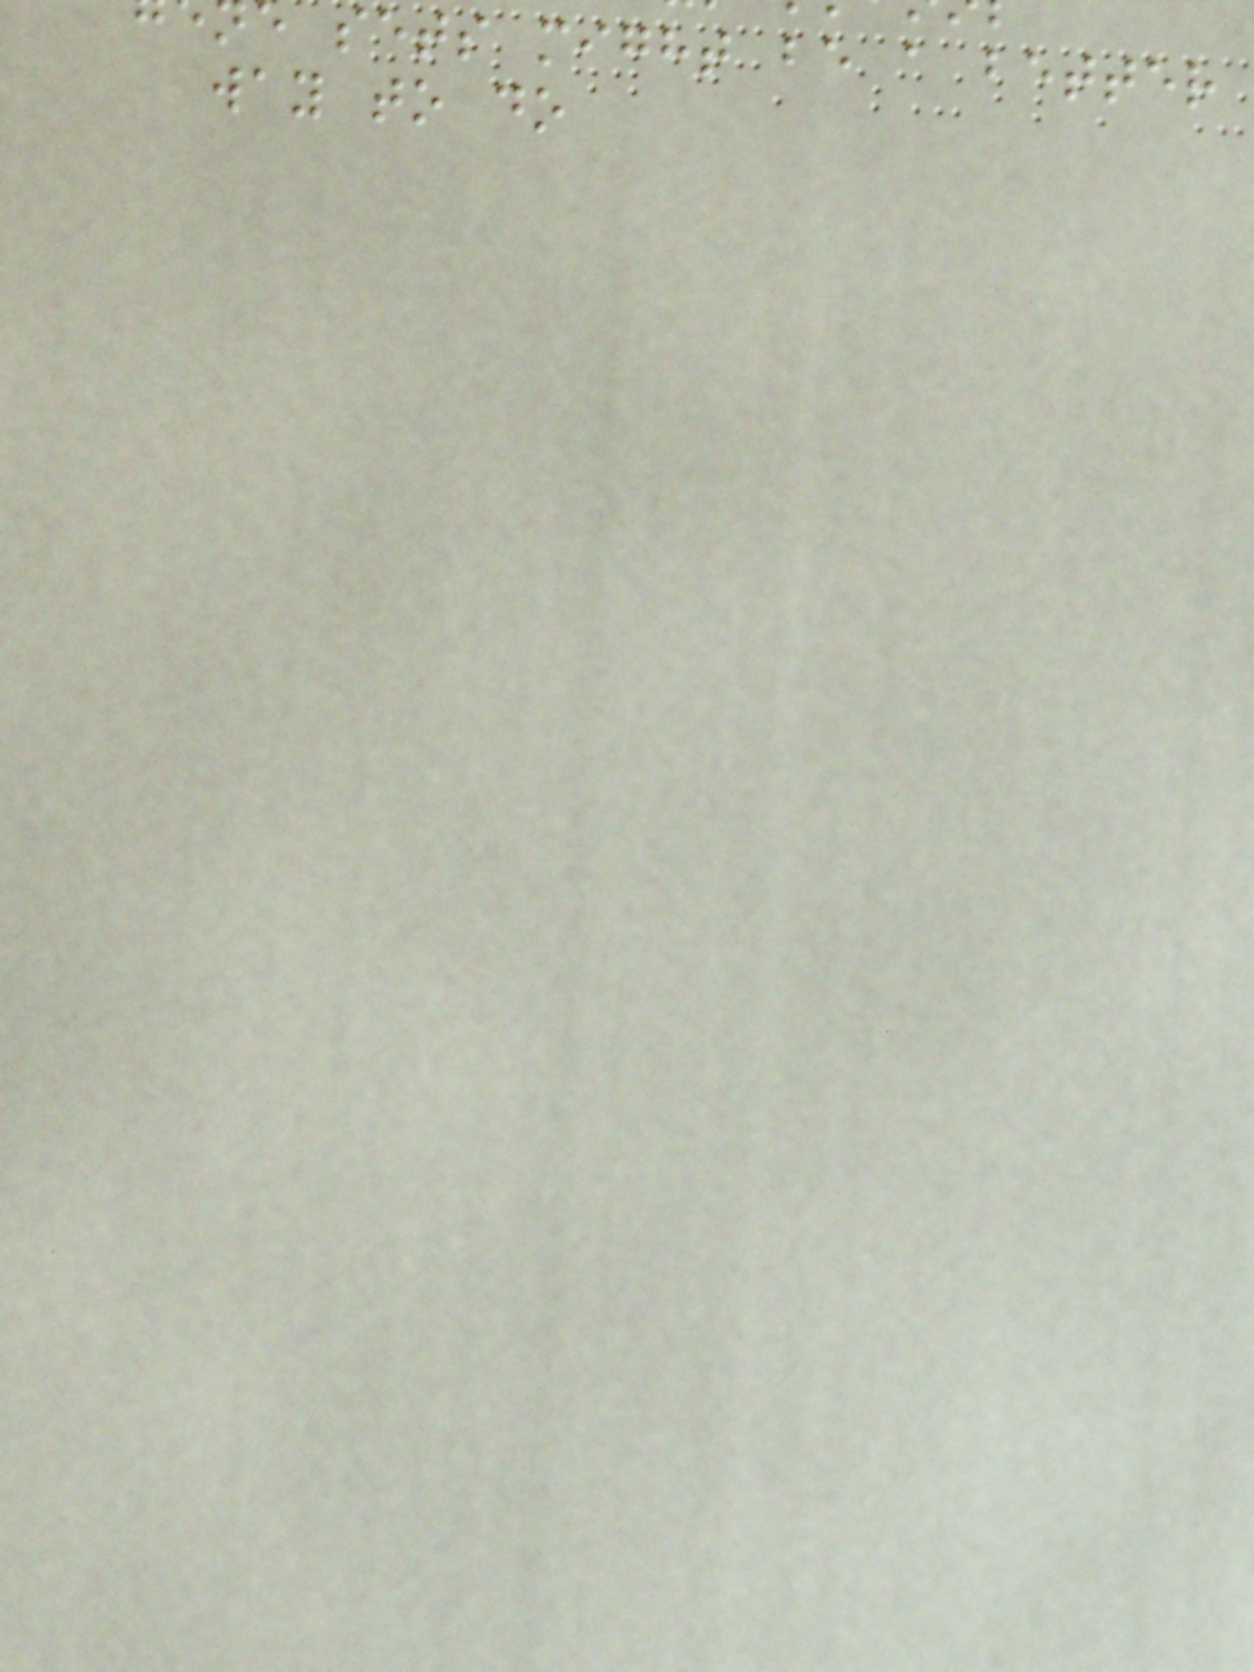sets might be a better
way to do
